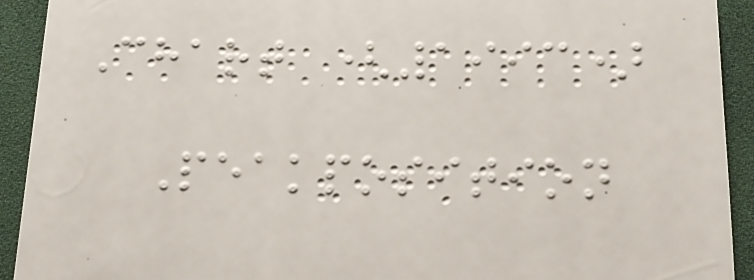Chart (1993)
Peakposition
